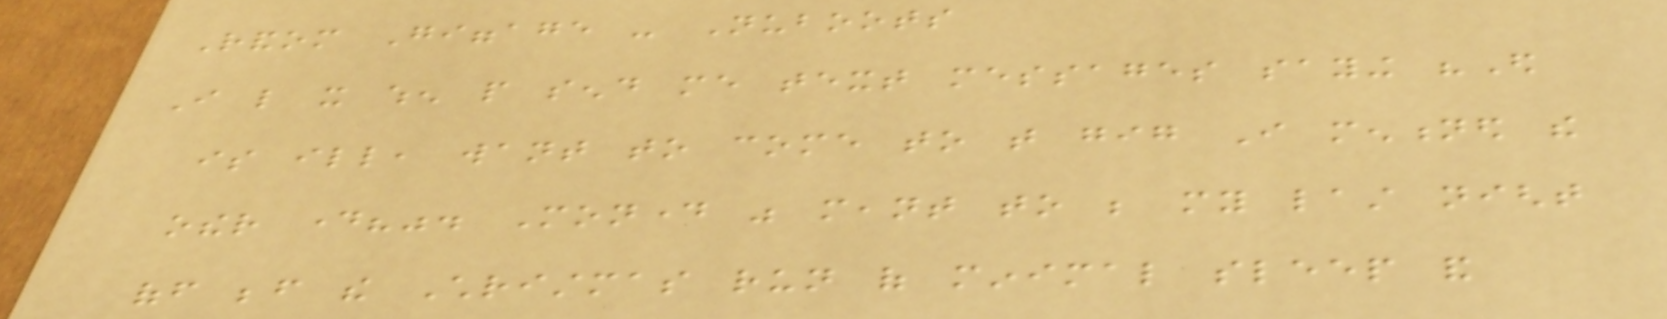Random Giggage - Nuboots
I like it when people send me text messages saying "Ed
is ill, want to come to that gig I mentioned the
other day?". Monday was meant to be my last night
off before the Christmas run of minimal sleep and
